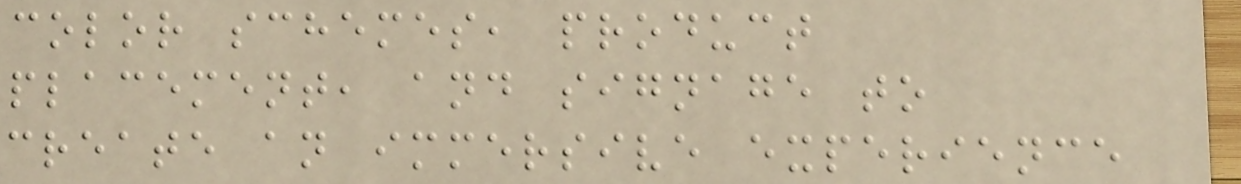color schemes, product
placement, and signage to
create an immersive experience
